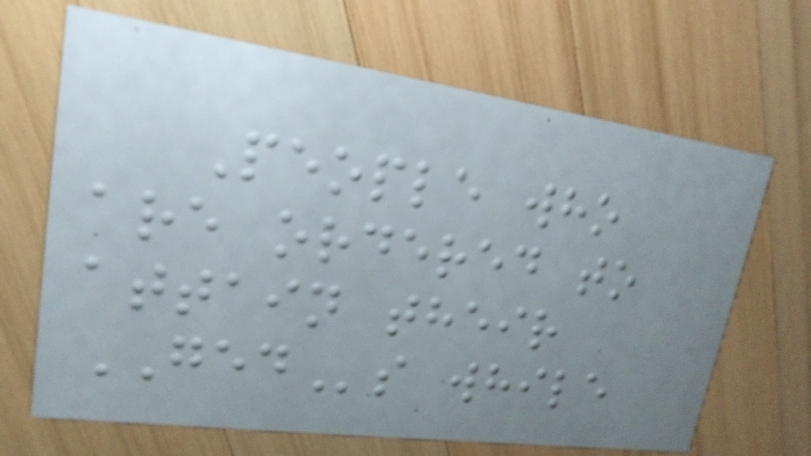People who
are ordered to
attain their
GEDs while
